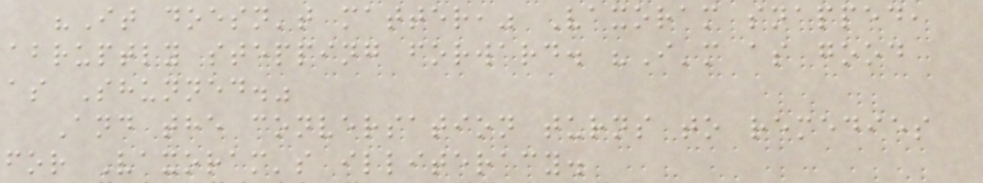"It doesn't matter," Vaxoram snapped,
abruptly stepping forward. "I'm as good
as Shunned."
And the conversation turns to remedies
for Vaxoram's illiteracy.
